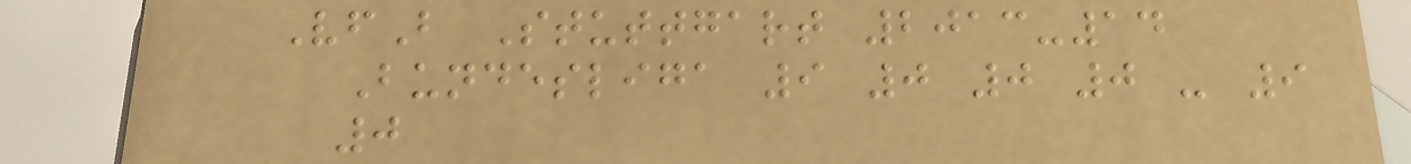VfB Stuttgart 2013-14
Bundesliga 9 0 0 0 - 9
0
